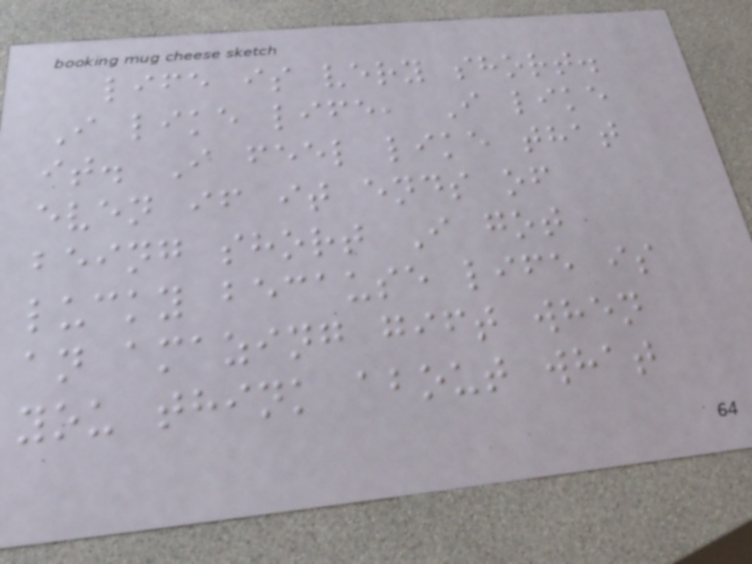life is very short.
I like life, I like
it. I feel like that
even if it ends of
being short I got
lucky because life is
an amazing gift when
you think about what
